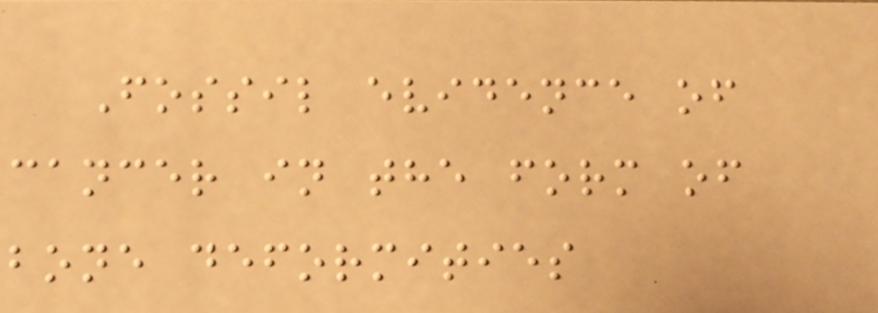Fossil evidence of
cancer in the form of
bone deformities
